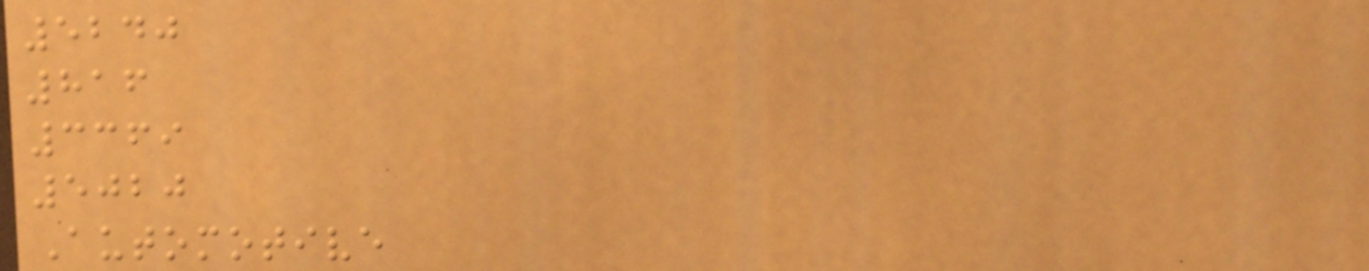5240
816
3369
5020
Automotive
